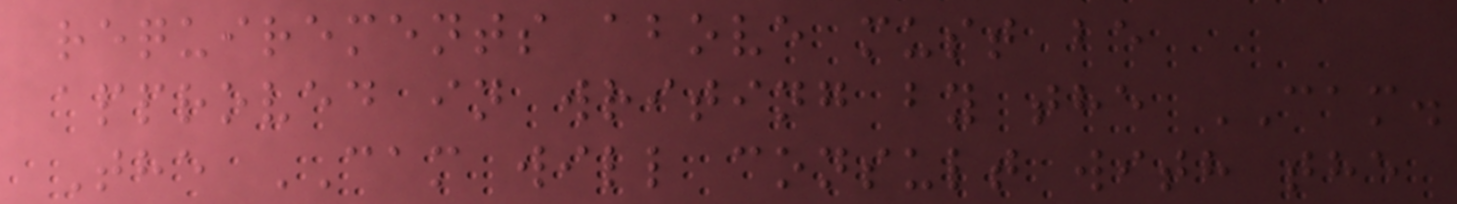requirements above must be
approved in writing by the CAM.
The CAM will consult with the
